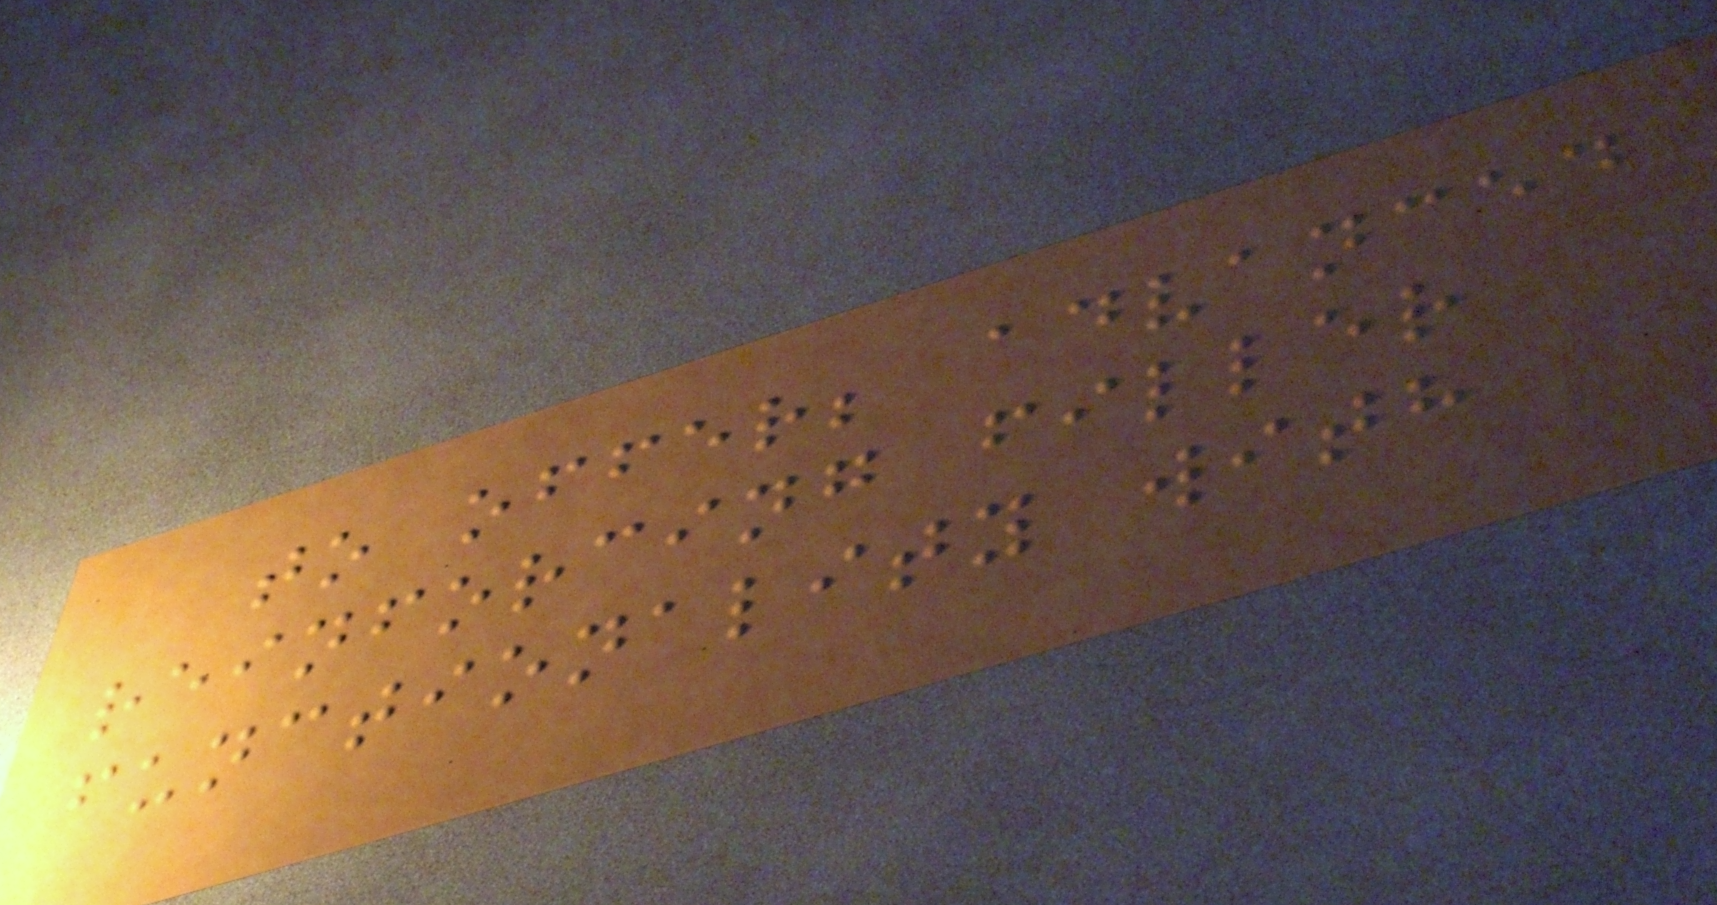to offer; advanced
reinforcing filler
functionality with
